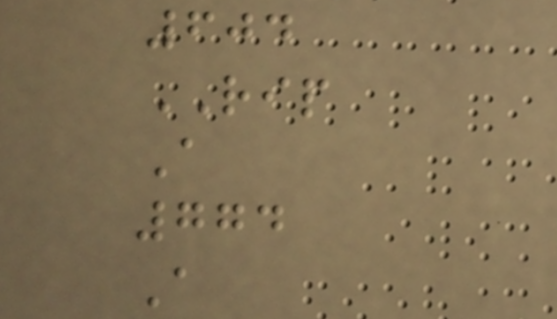604
RIP
A
774
A
